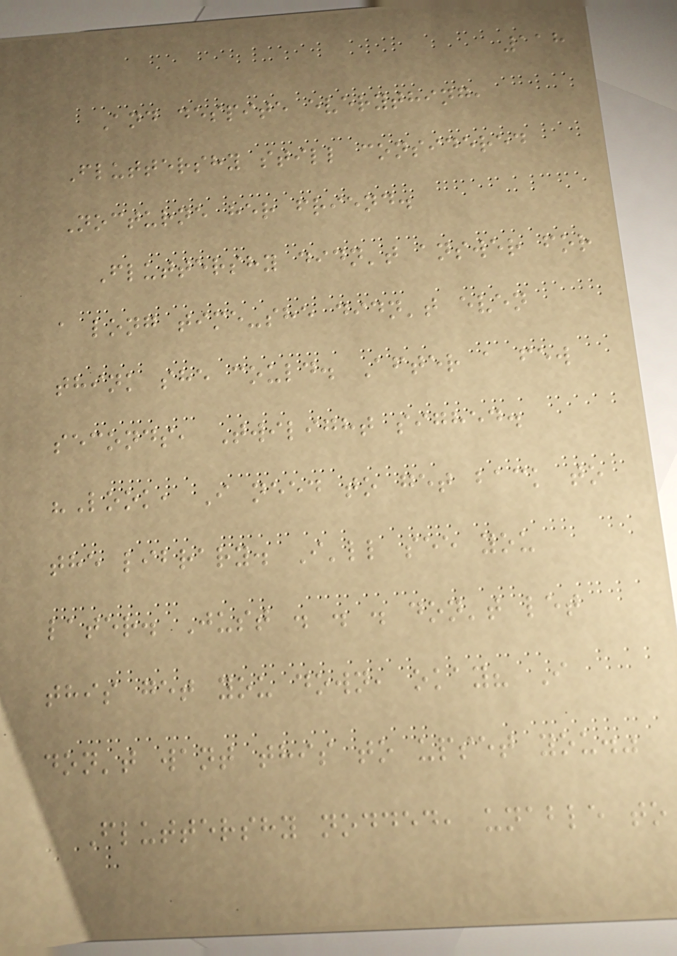118
And despite everything,
Fluttershy still considered
Nocturne her friend.
Fluttershy didn't answer for
a long time-she didn't even
think she could. After a few
seconds, Twilight sighed.
"Look, I need to get back to
the library. I'll see you
later. Just . . . don't let
this get you down, okay? I
don't want this to upset you."
Fluttershy nodded, unable to
